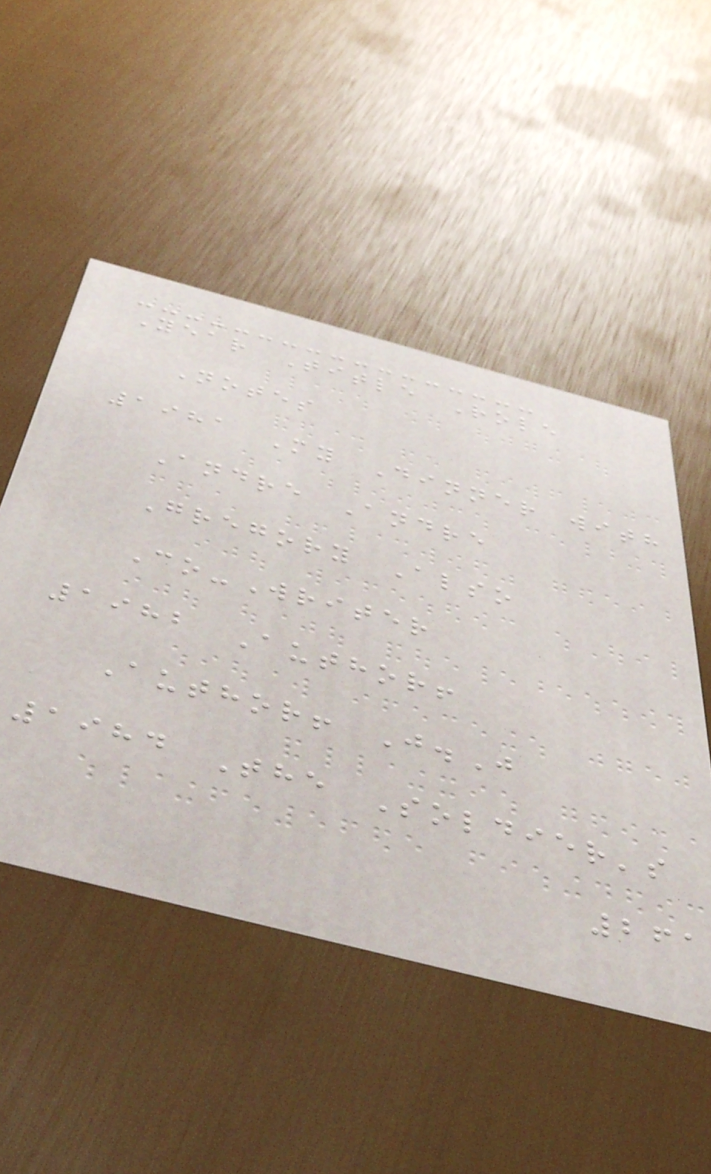Year Title Role
Notes
1981 My Dinner with
Andre Andre
Gregory Also
Co-Writer
1982 Author!
Author! J.J
1984 The Soldier's
261
